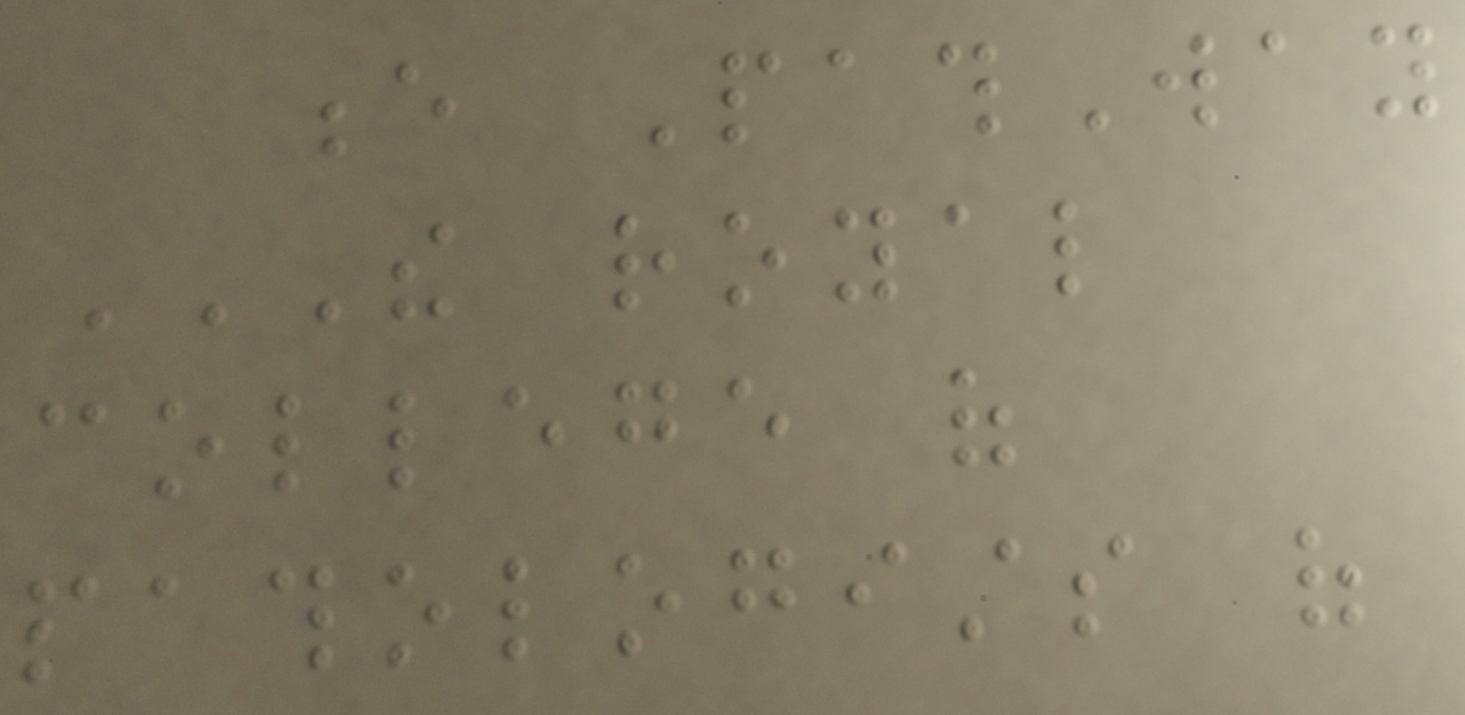e PathWay
THE ROYAL
COLLEGE OF
PATHOLOGISTS OF
